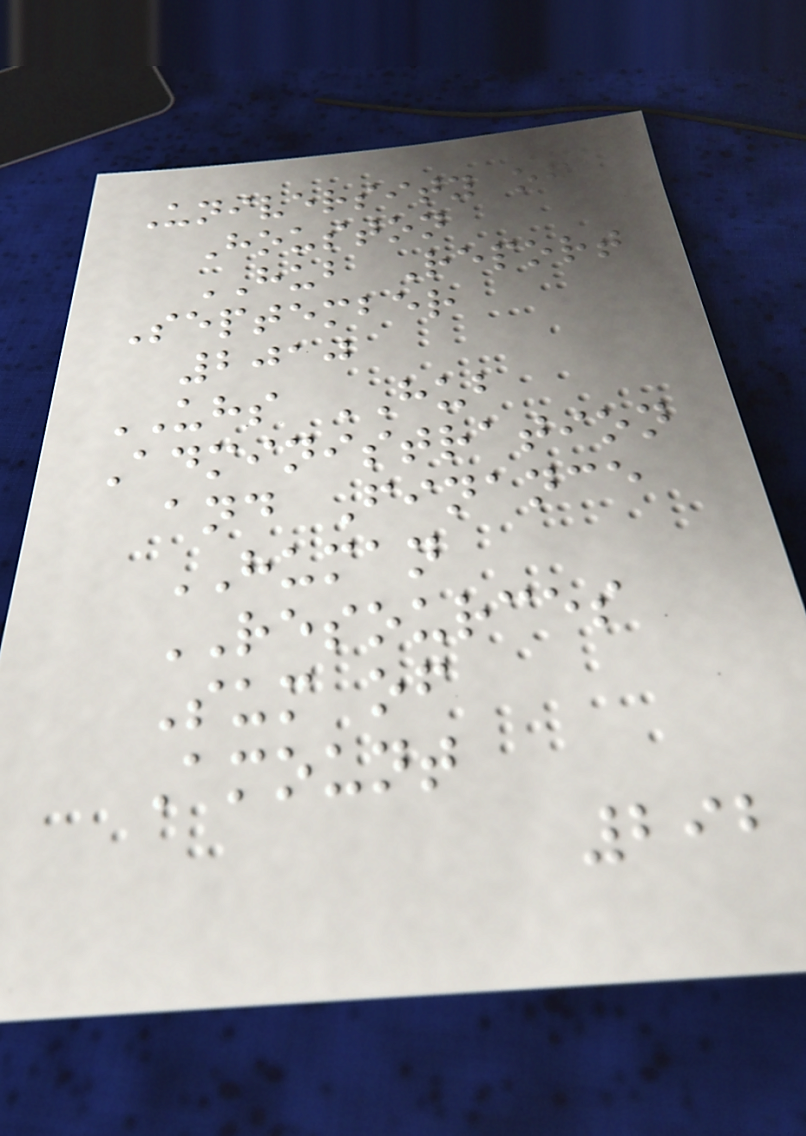University of
Houston
HUB Report
September
2010
UHS HUB
Administration
and Finance
HUMAN
RESOURCES
Sum of
Amount
292
